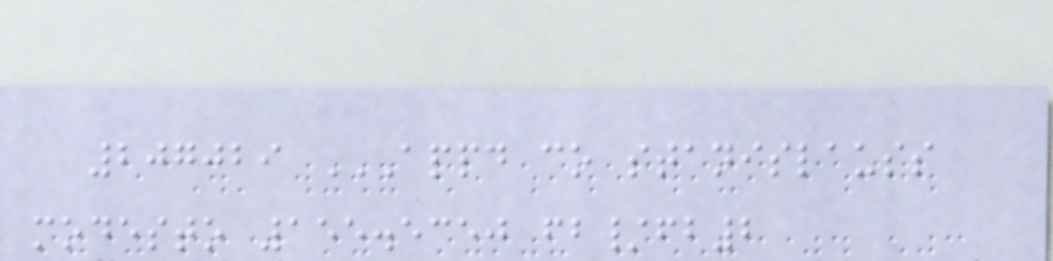207029 APPD CO STANISLAUSS
MODESTO 155.5350 FB/FB2
